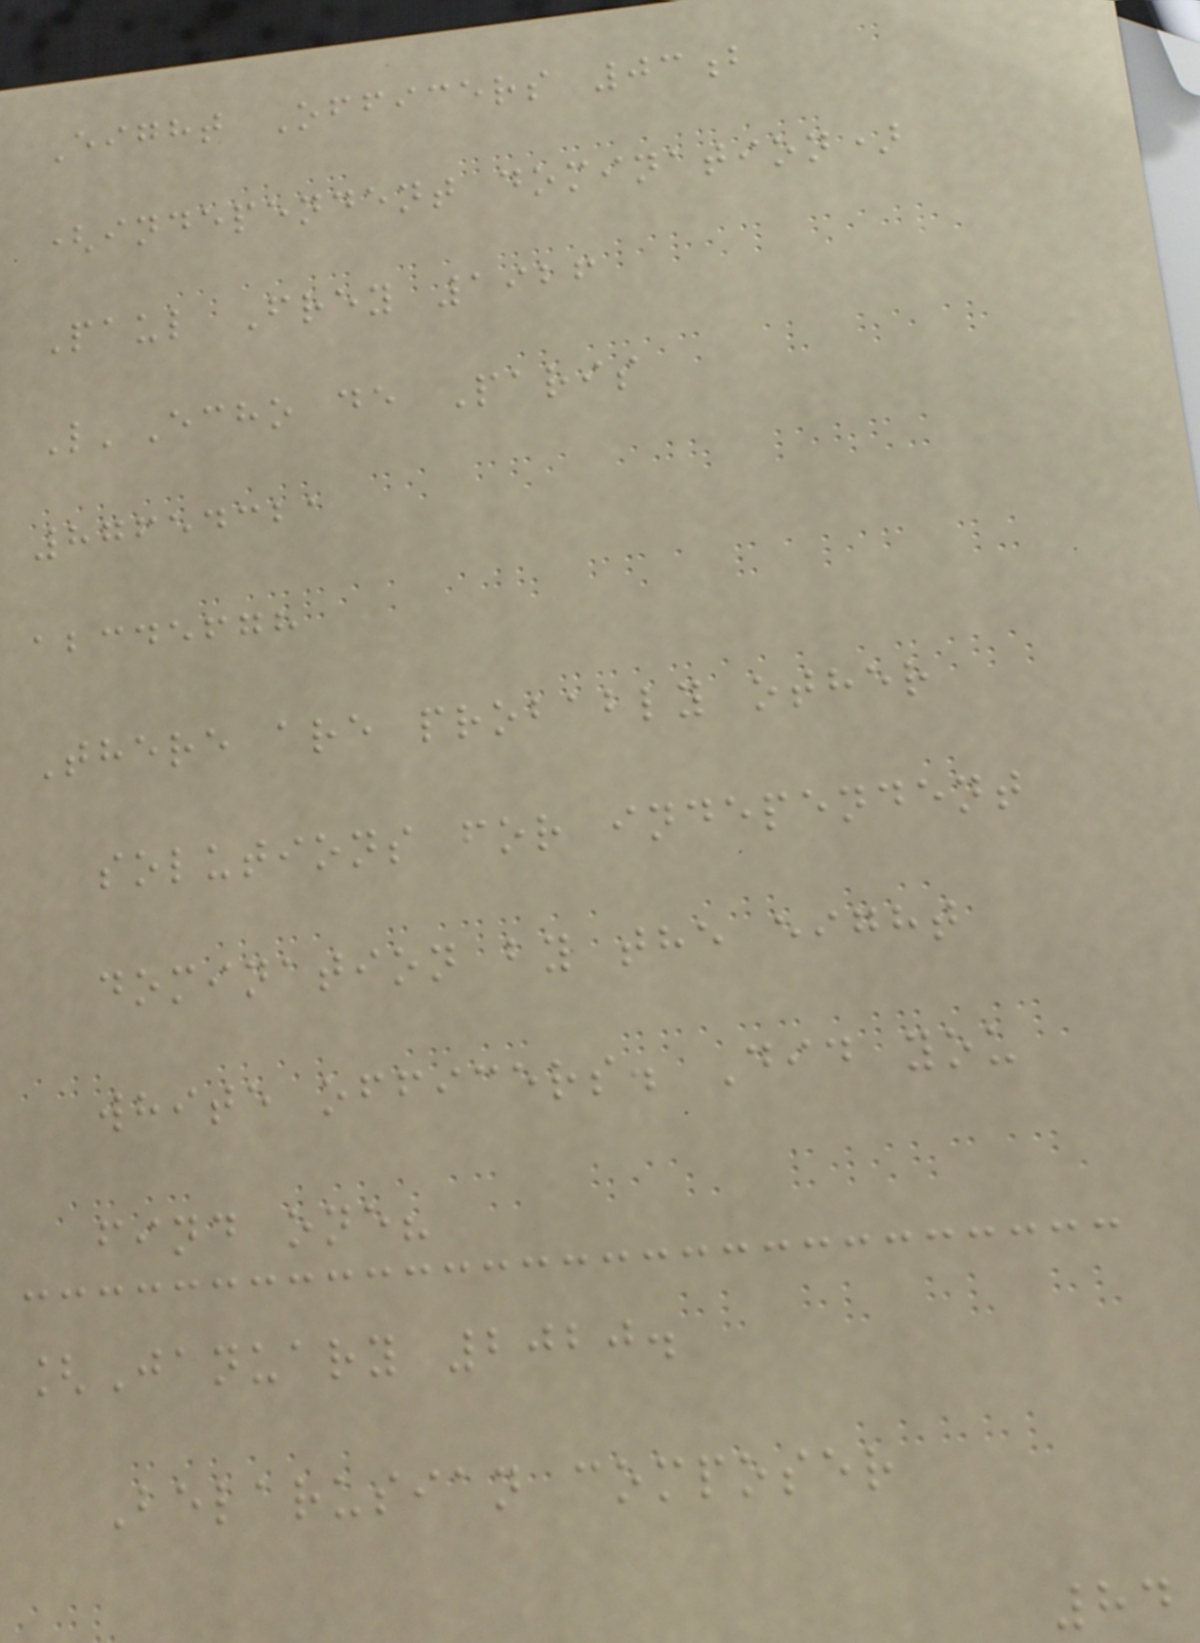Eight Officers 03b
(independent domination)
Paul Frey 1926
L'Echo de Paris
87654321
abcdefgh
There are probably other
solutions for independent
domination by the eight
white officers. Did you
find one?
[January 2020.
Belarusian composer
84
